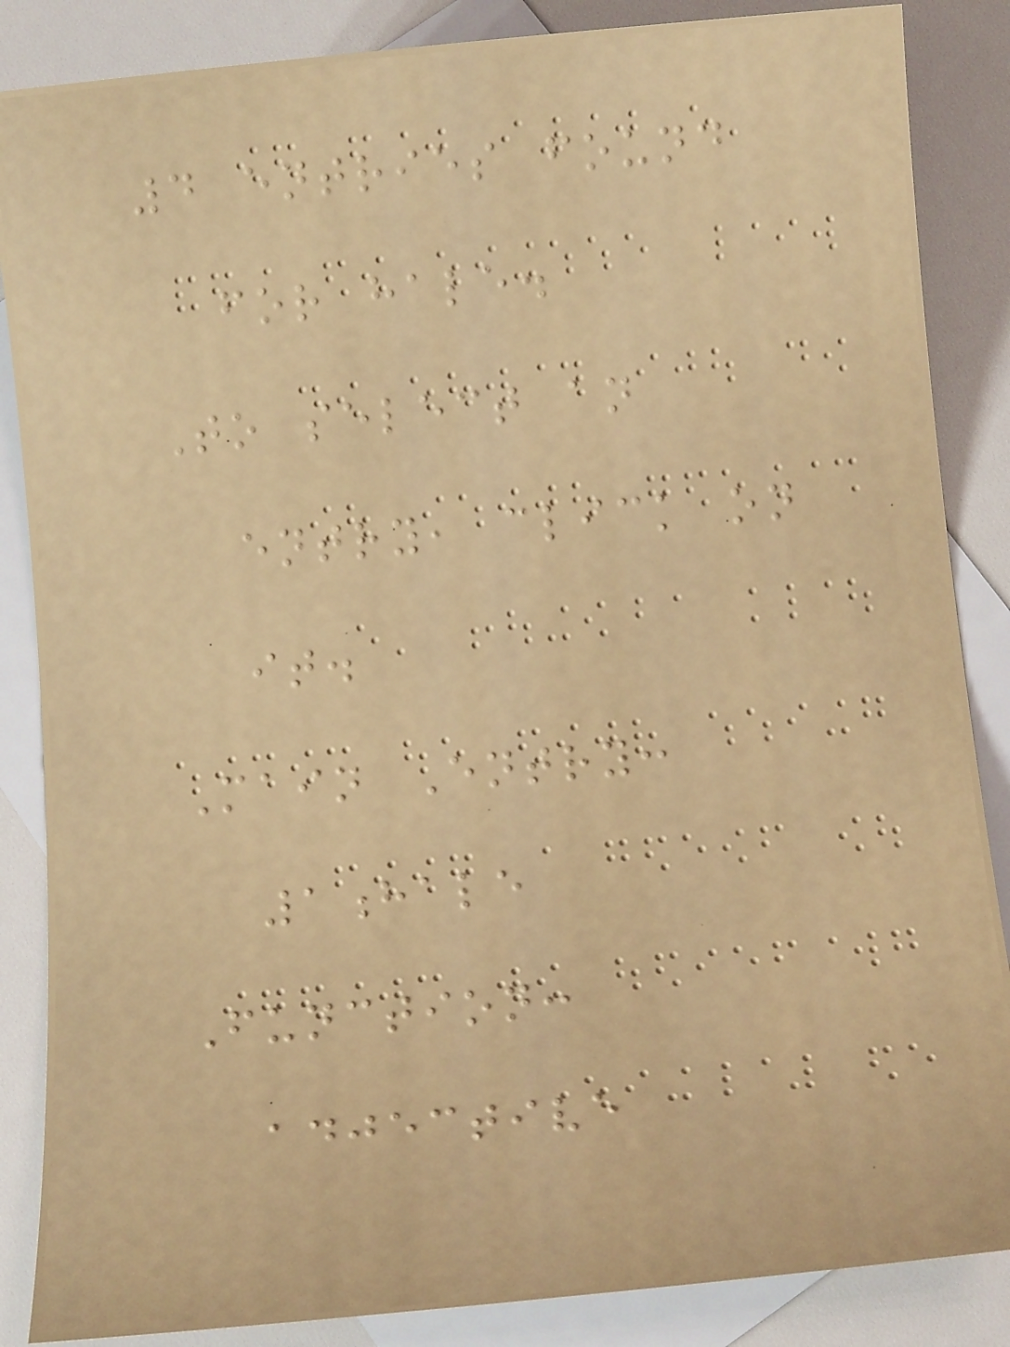4 entries found
for hale.
To select an
entry, click on
it.
Main Entry:
1hale
Function:
adjective
